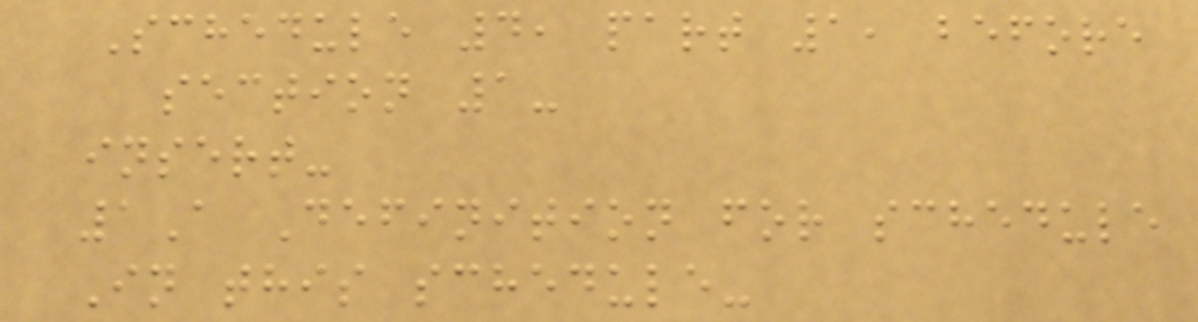Schedule 4, part 1, before
section 1-
insert-
1A Definition for schedule
In this schedule-
